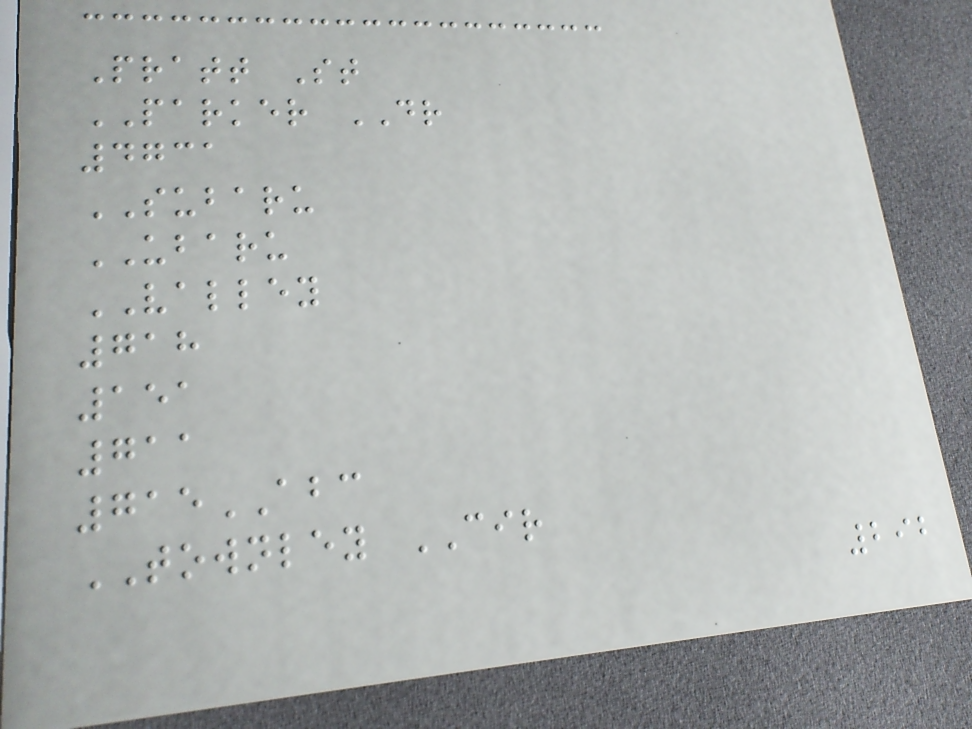Pratt St
PARKER DR
4731
SUBARU
UBARU
VALLEY
718
151
711
715ABC
TOWNLEY CIR
292
